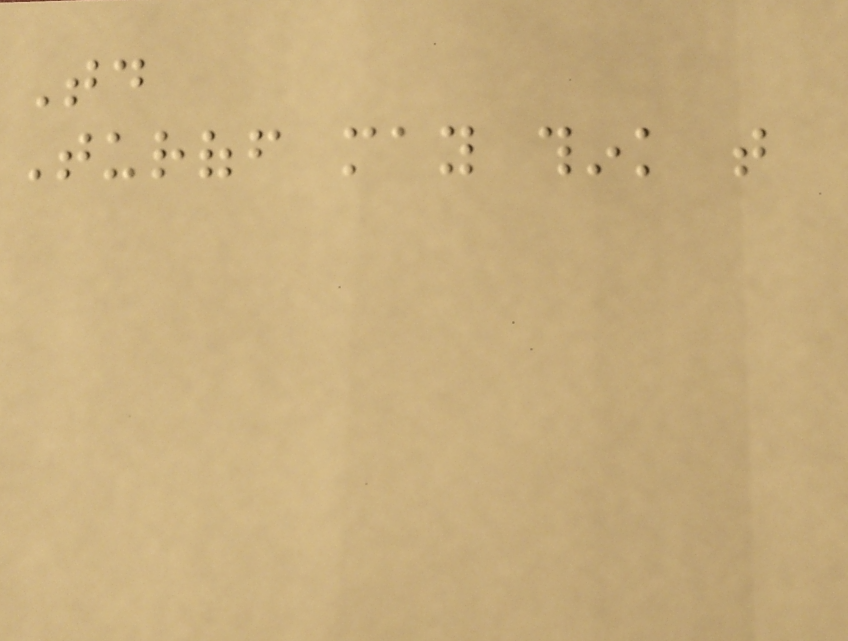Today
Turoff may think that
